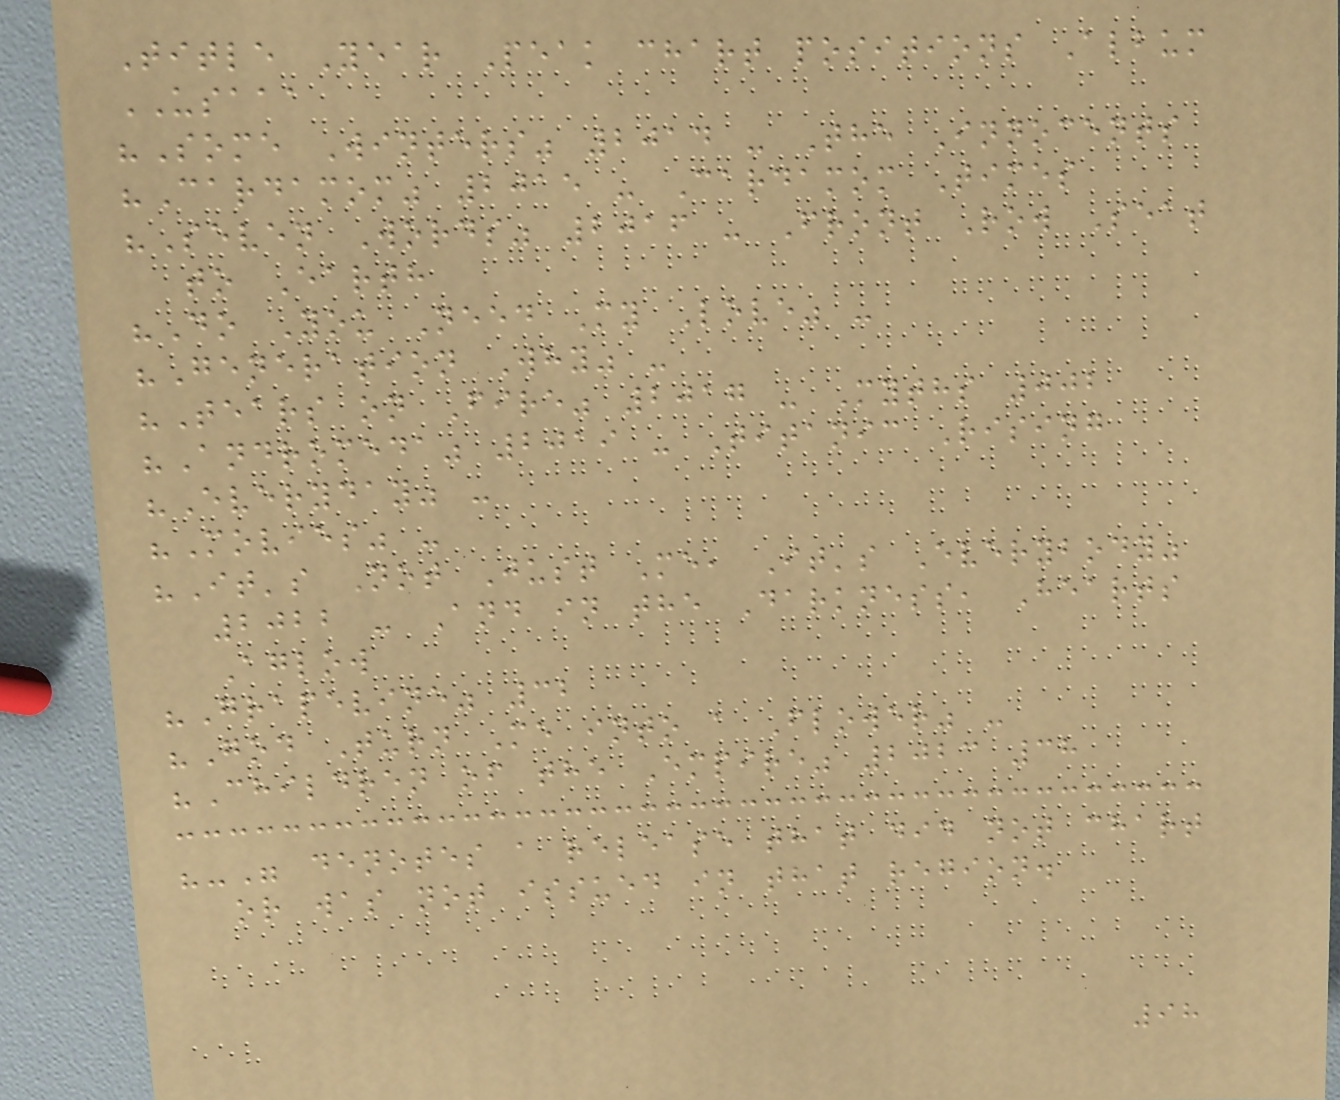Title Year Peak chart positions Album
USAAA
"Some Winters" 2014 - The Innocents
"Cardamom" 2015 - Cardamom Times
"Seven Words" 2016 - Front Row Seat
to Earth
"Do You Need My Love" -
"Generation Why" -
"Tears on Fire" 2017 - Myths 002
"Andromeda" 2019 - Titanic Rising
"Everyday" -
"Movies" -
"It's Not Just Me, It's Everybody"
2022 - And in the Darkness, Hearts
Aglow
"Grapevine" 32
"God Turn Me into a Flower" -
"Children of the Empire" 2023 38
"-" denotes a release that did not chart
or was not issued in that region.
98
